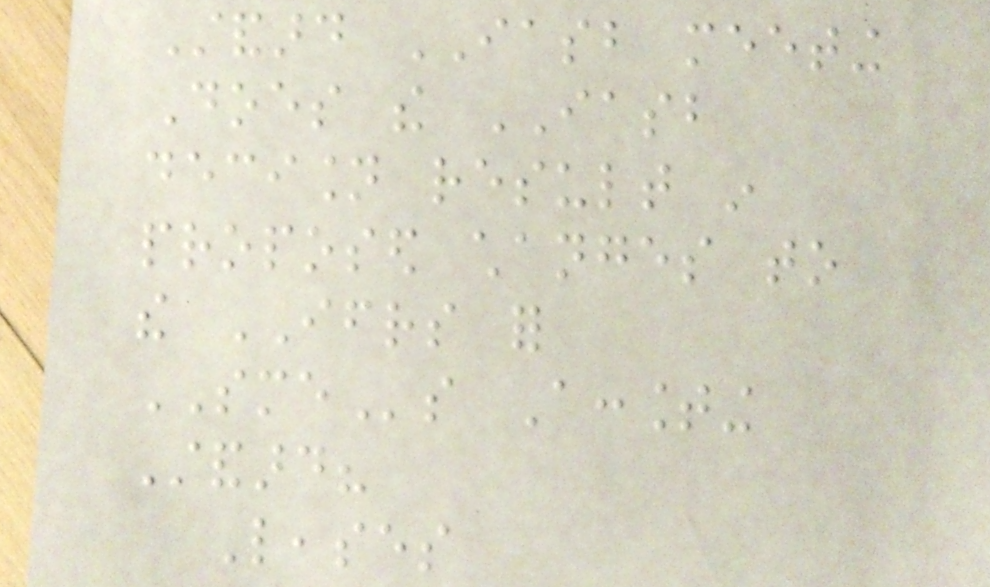Standard IASB meeting
Does the IASB
decision result in
proposed changes to
the IFRS for
SMEs Accounting
Standard?
Leases
